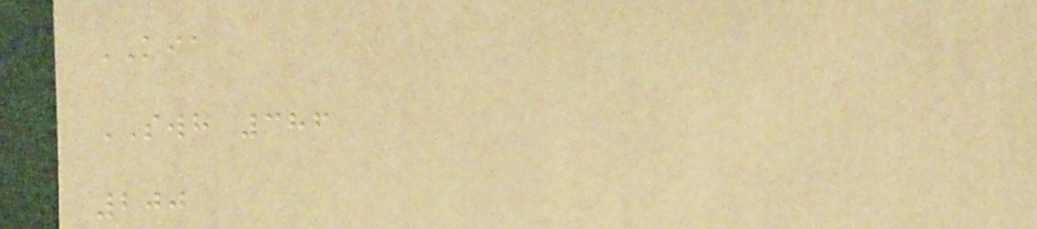KIA
SWH 386
200
